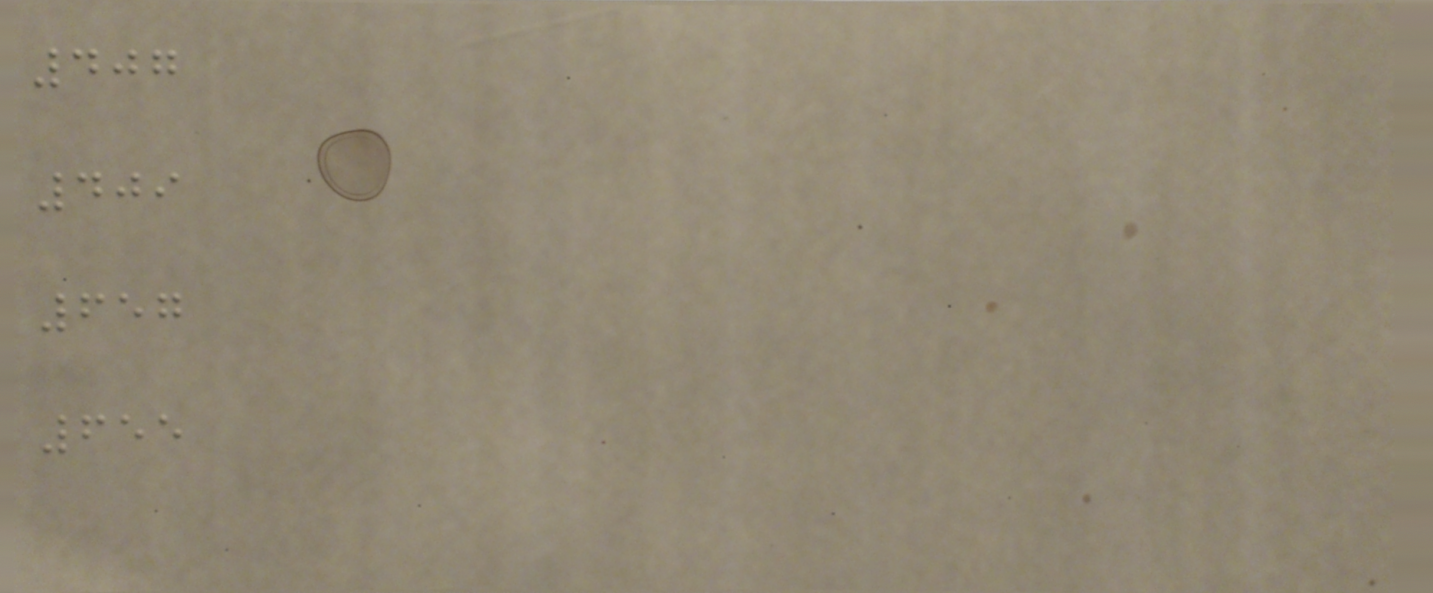407
409
657
655
